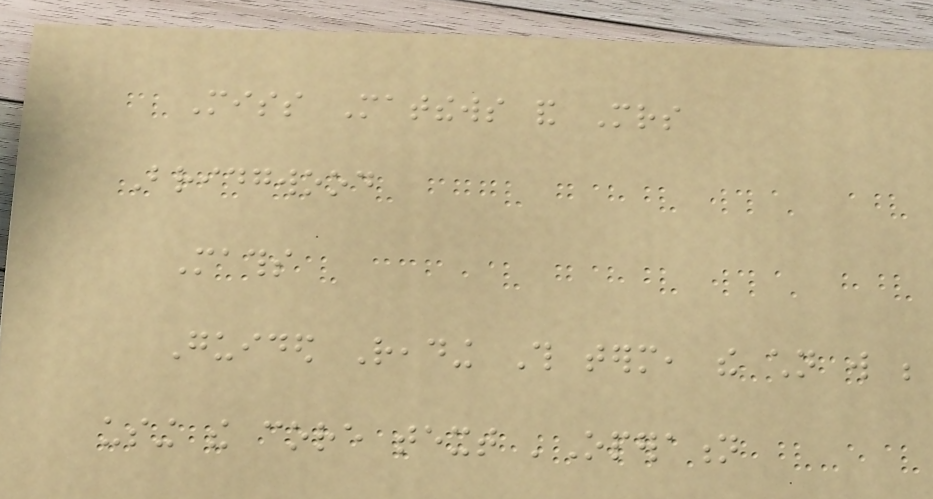Miss Matthews and Mrs
Bridgwood
Maths
Guided Reading This term, the children will be
using the core text 'Operation
